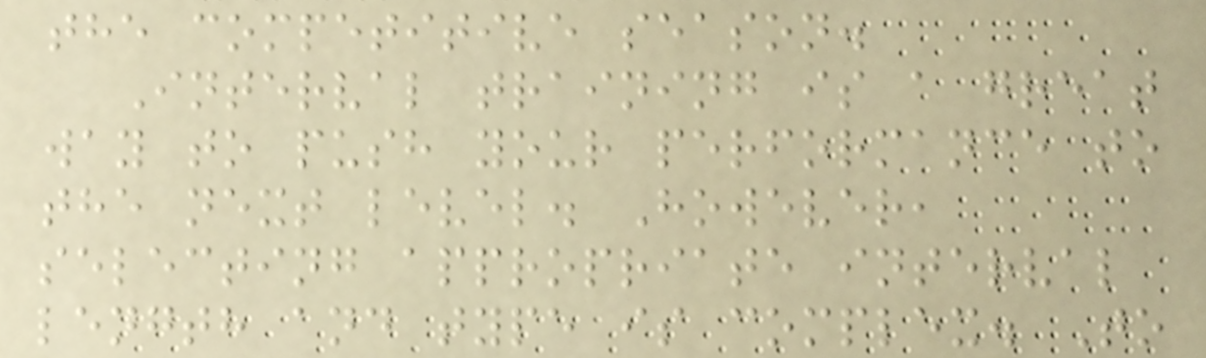the competitive season.
Interval training is a great
way to push your performance to
the next level. However,
selecting appropriate interval
length and type is complex. To
